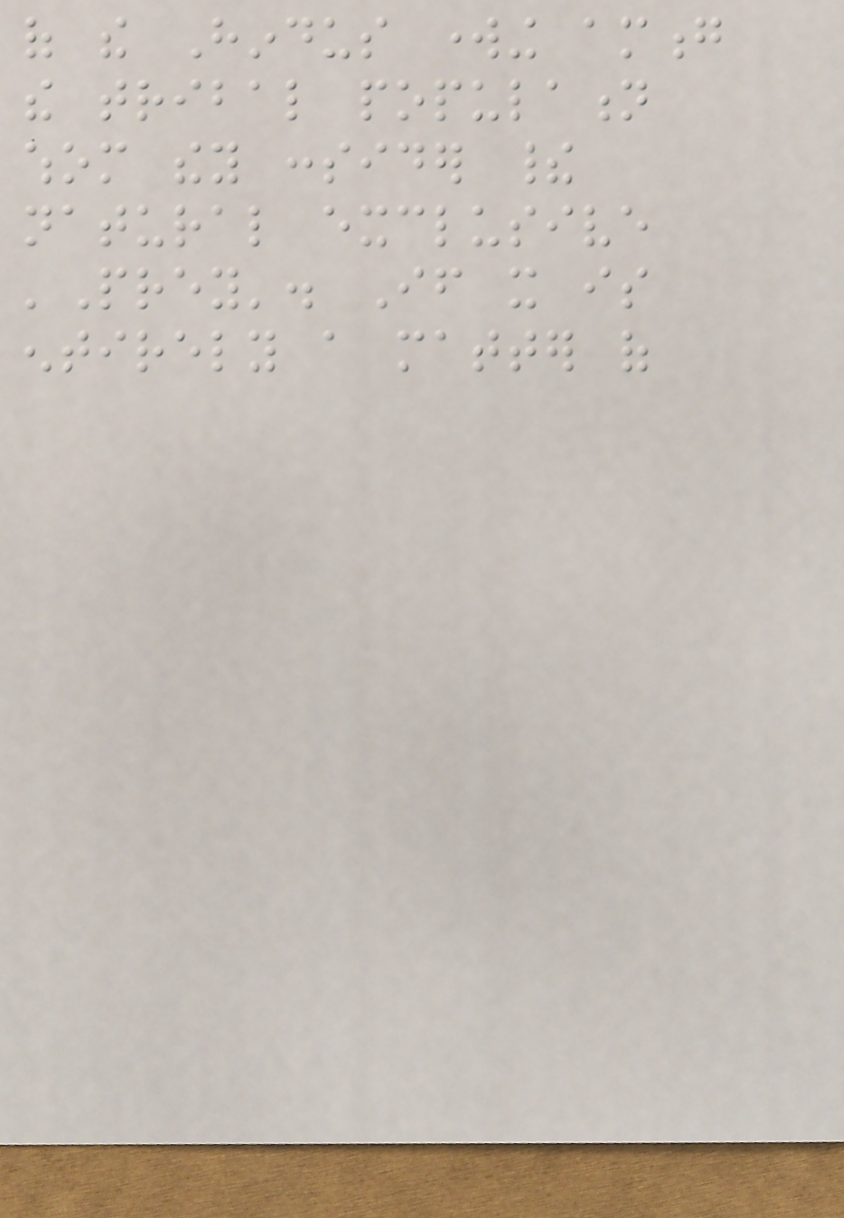of the Hindus working among
the tribal population
whom they consider their
natural exclusive
'Prey'. If it is
entirely a matter of
